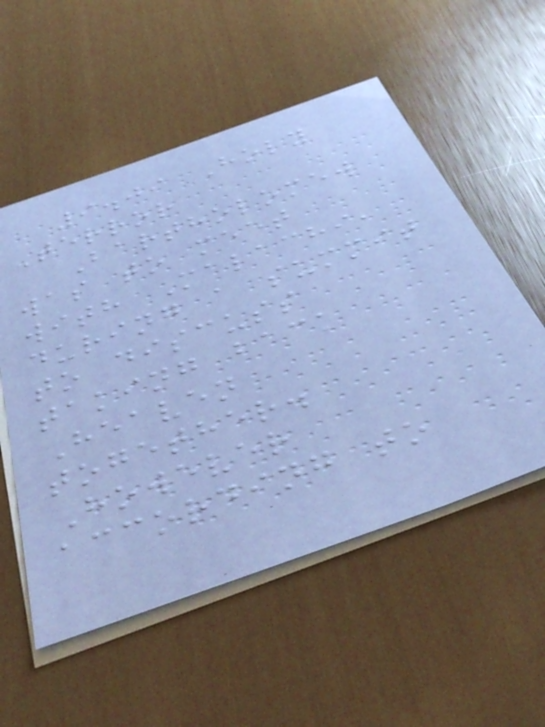9.09 Holy
Terror
Bartholomew
was to meet
with Malachi,
during a summit
to discuss
taking back
Heaven
together.
However
according to
